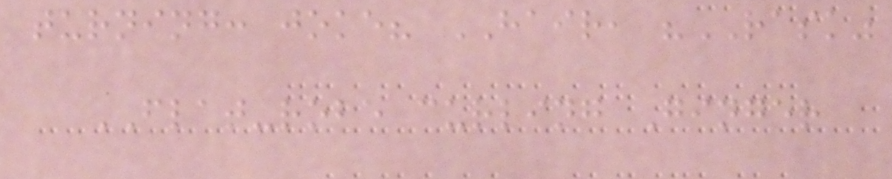turning: joke? HAIR, "RASK"
FLAT-robe curling Ginger
